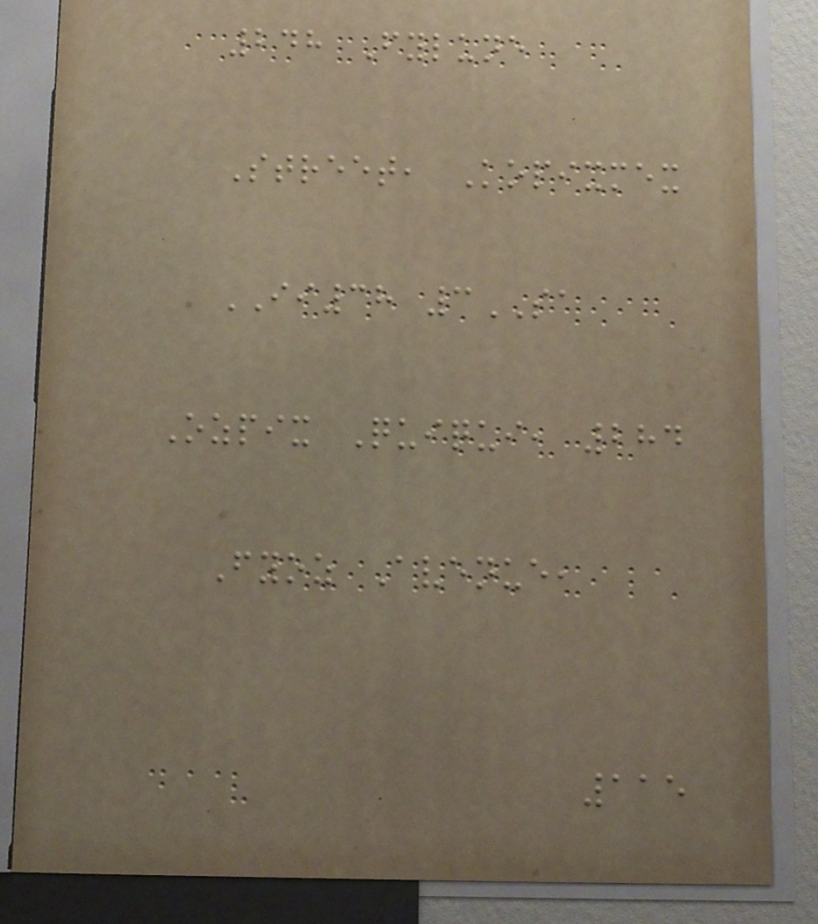248 Fylune
Street, Kopixmex
II38 3SA
Ozpix Quiqui, 284
Fyoz Avenue,
115
